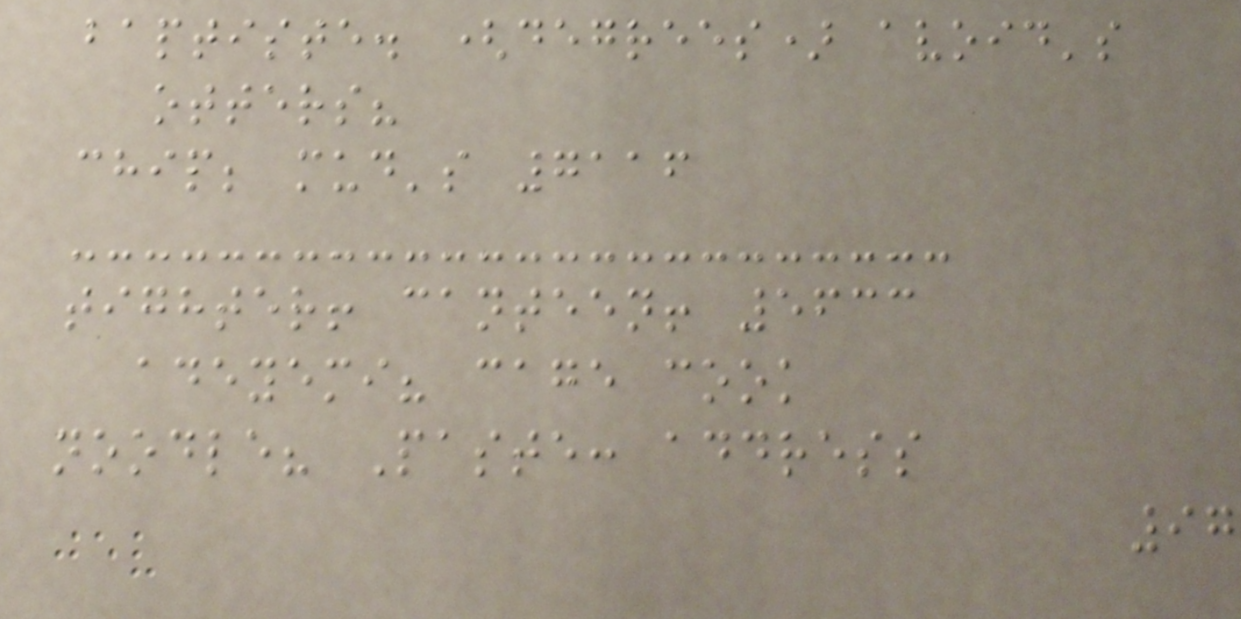baptiste. (degrees) avoid's
otters?
chip; mud's 7116
tighter! canteen! 5633
adeyemi? cage cook
noodle? Paste: address
97
